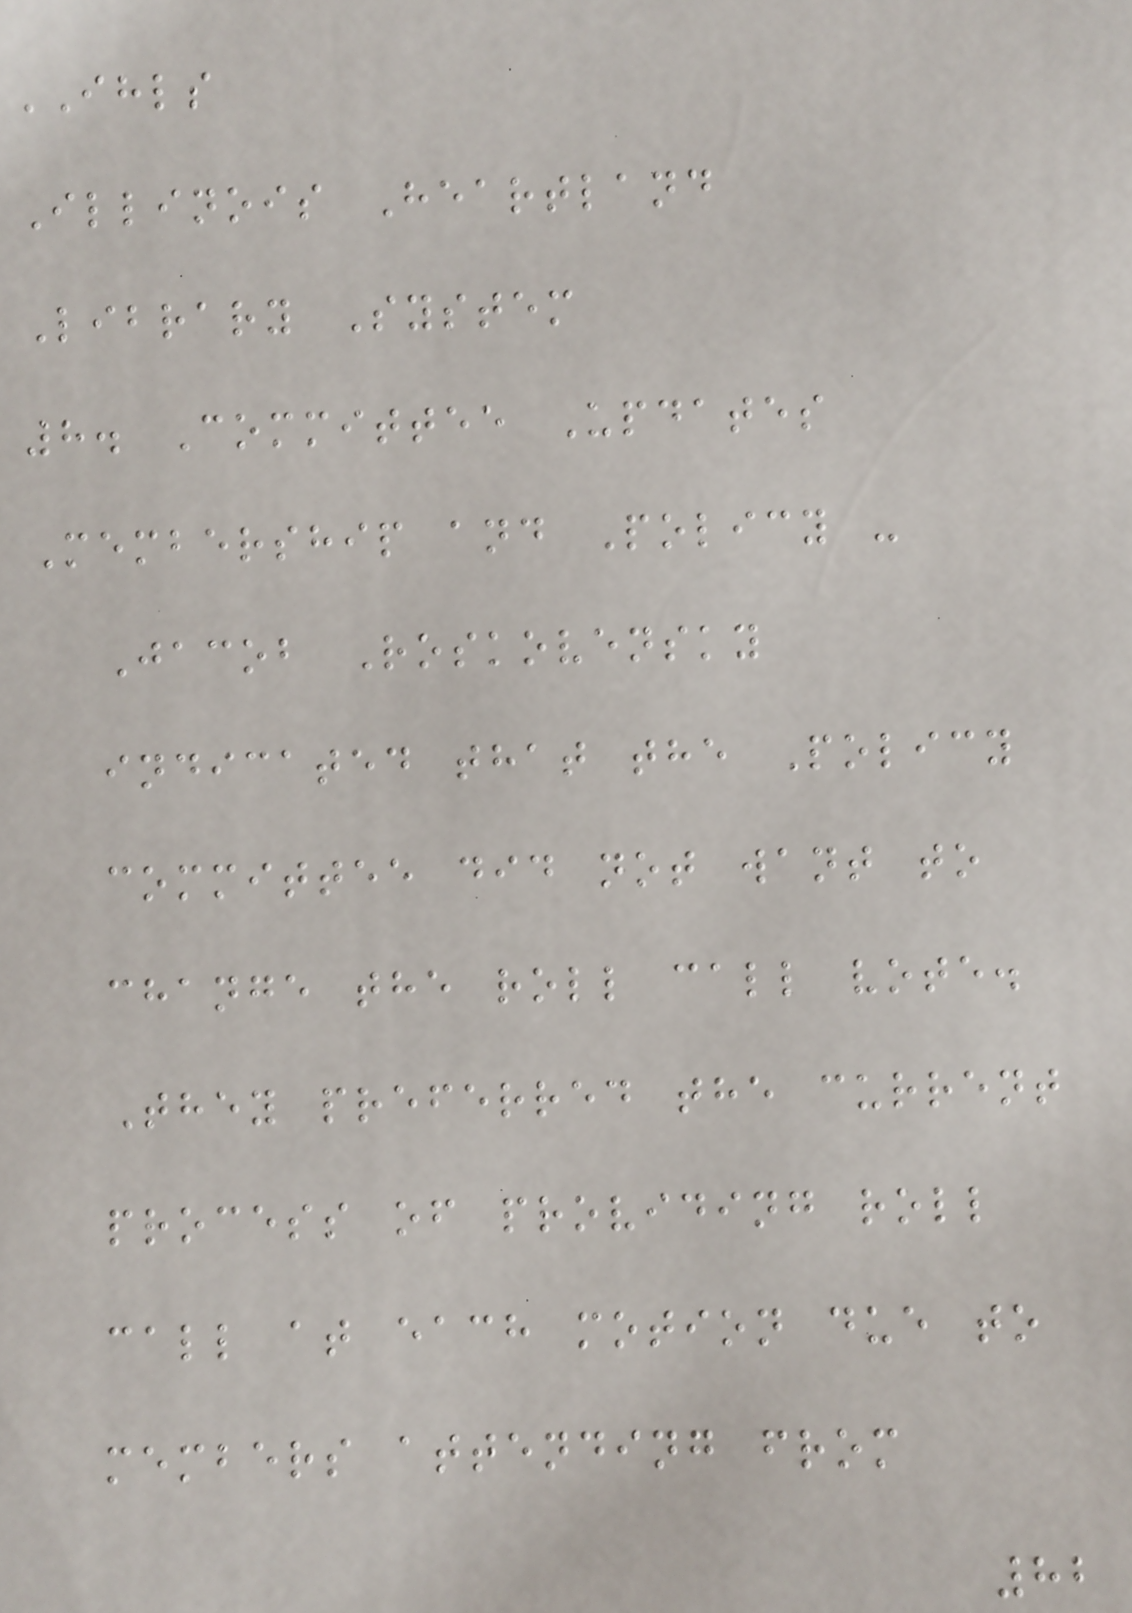IHLS
Illinois Heartland
Library System
8. Committee Updates
Membership and Policy -
Jacob Roskovensky
indicated that the Policy
committee did not want to
change the roll call vote.
They preferred the current
process of providing roll
call at each motion due to
members attending from
82
